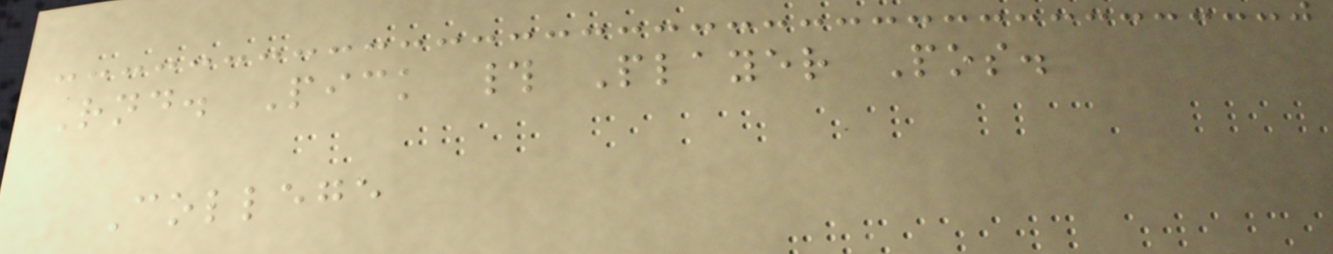Rnd. Pick # Player Pos.
College
